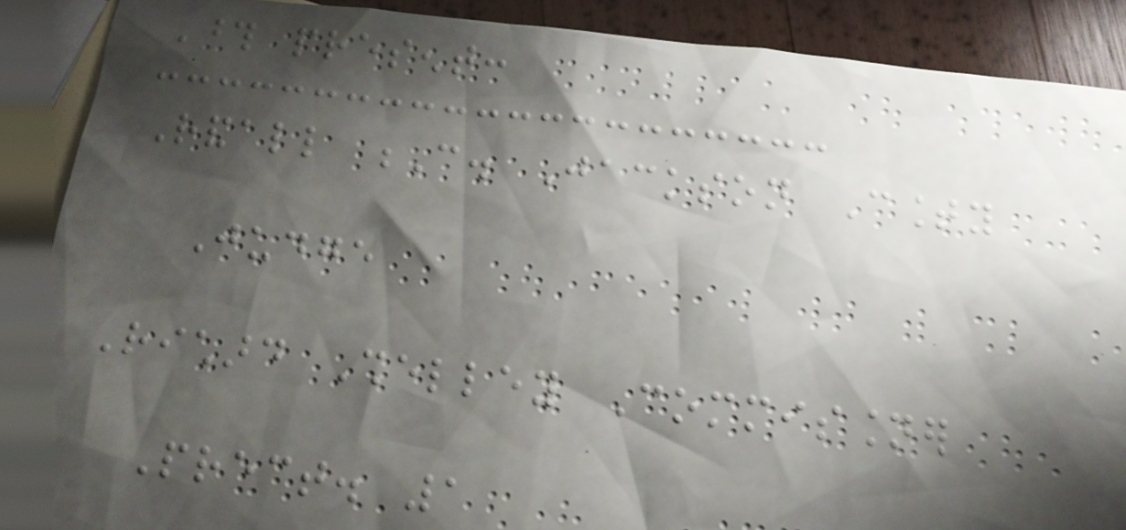Those present:
Randall C. Jackson County
Judge
Richard Shelley Commissioner
Prect. 1
